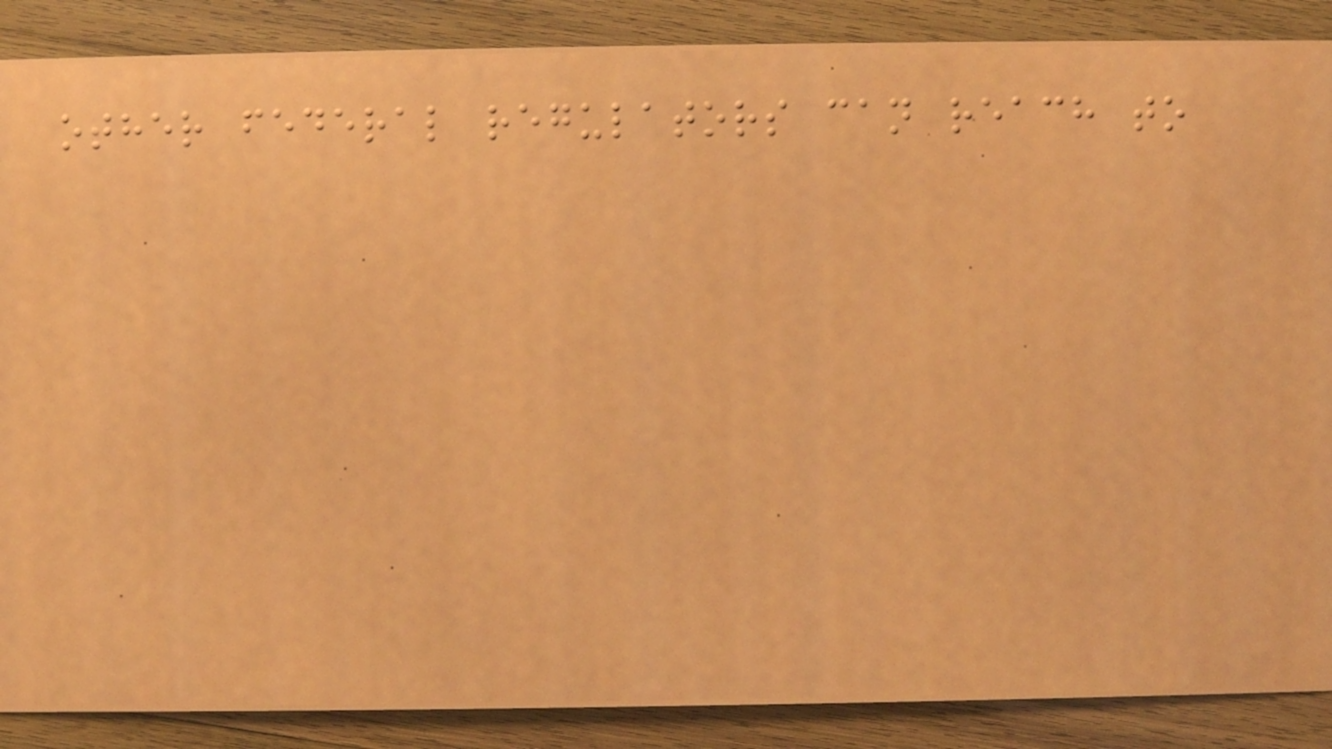other federal regulators can reach to
